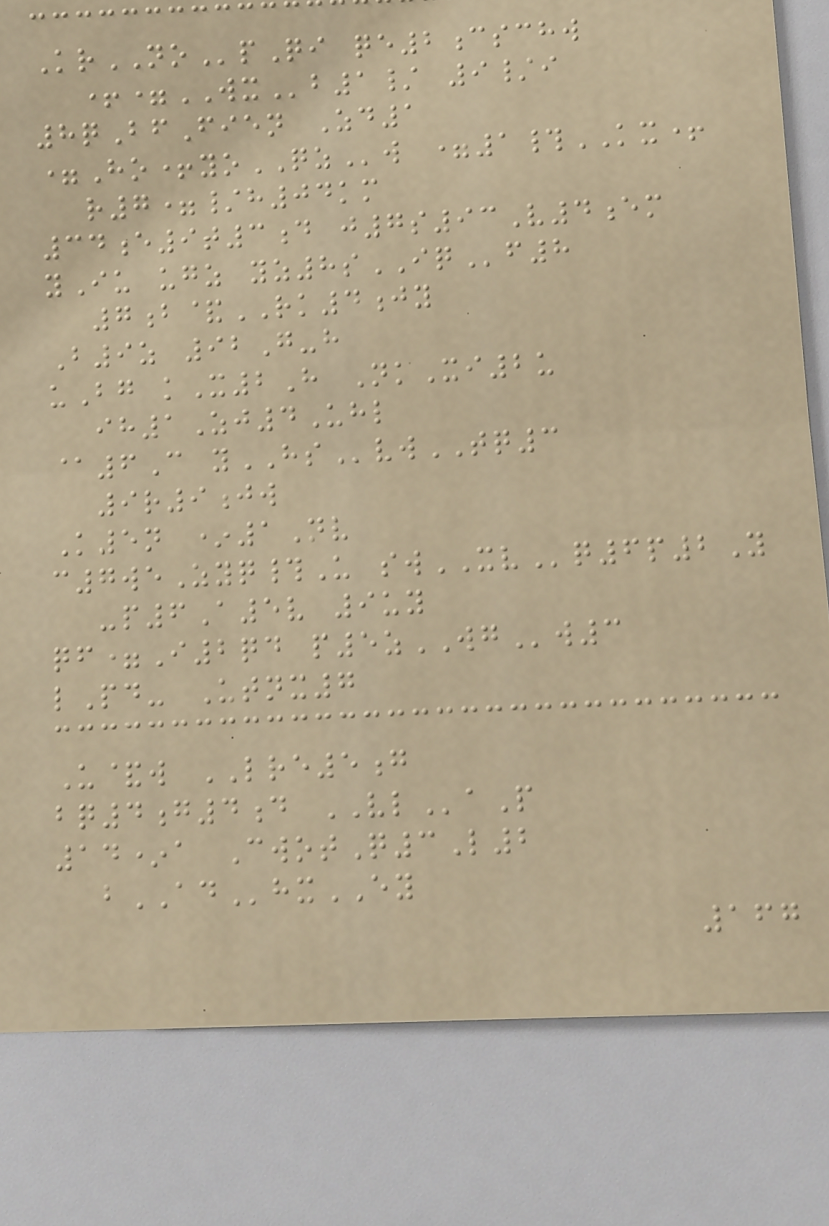KrNOpQi qe2cschw
+=WXb1/ 9/i
8qBfFien Zd1
=Ho+yoQZw =1#KX+
r7=/h04km
34e9t3d j7s93V4em
yIu ugz yz8sIQf8
7b&RK4jy
B9z 92G-h
uBg kX2H NkXi2u
ih1Zj4Uhl
@6C yHSvwTQ3
9r9jw
K5n *1Nv
c7weZyq#U swXVq6p2Y
-p6A5v 9uy
qf=I2qd p5zWGw3
lPd- Utnx7
U&w LRE5g
bq4g4d VLaP
14*a CwotQ3L2
bADhxEY
167
